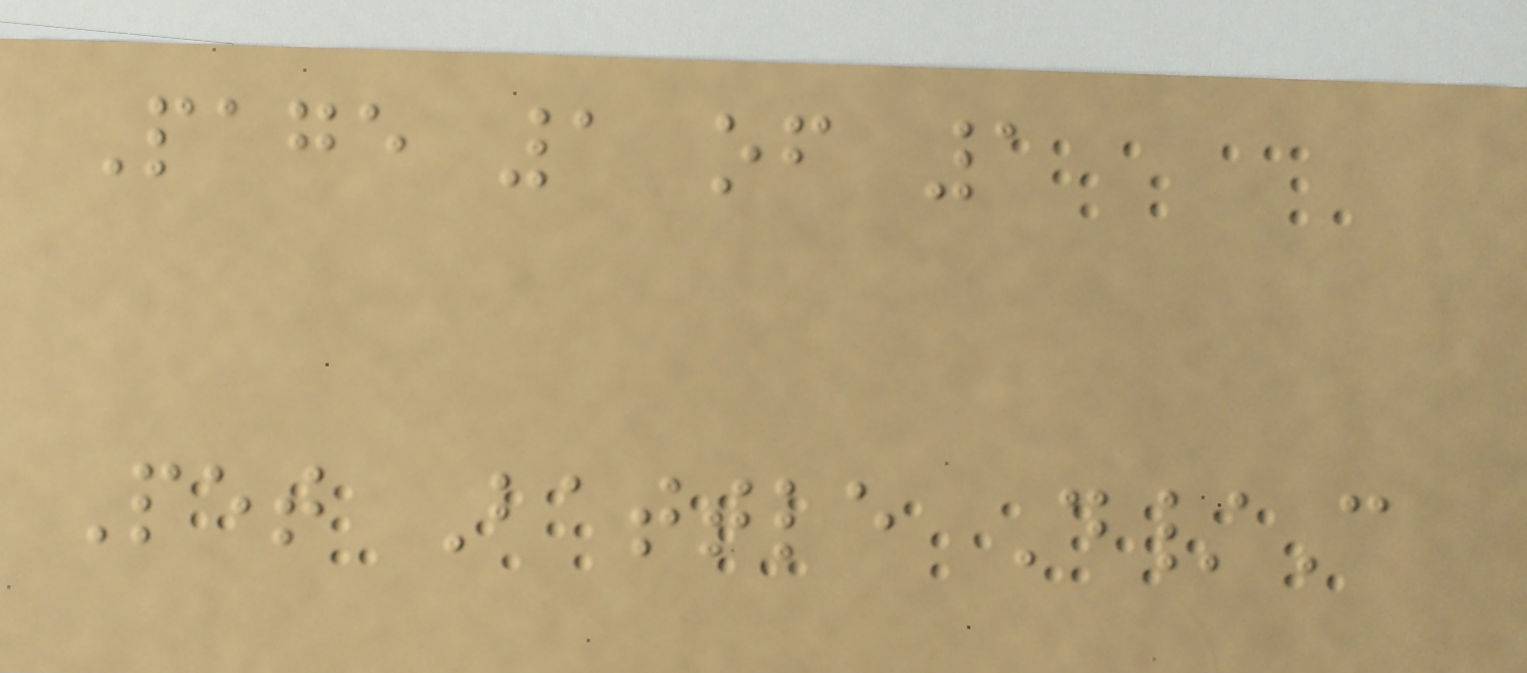Page 1 of 1
Pet Battle D/C
